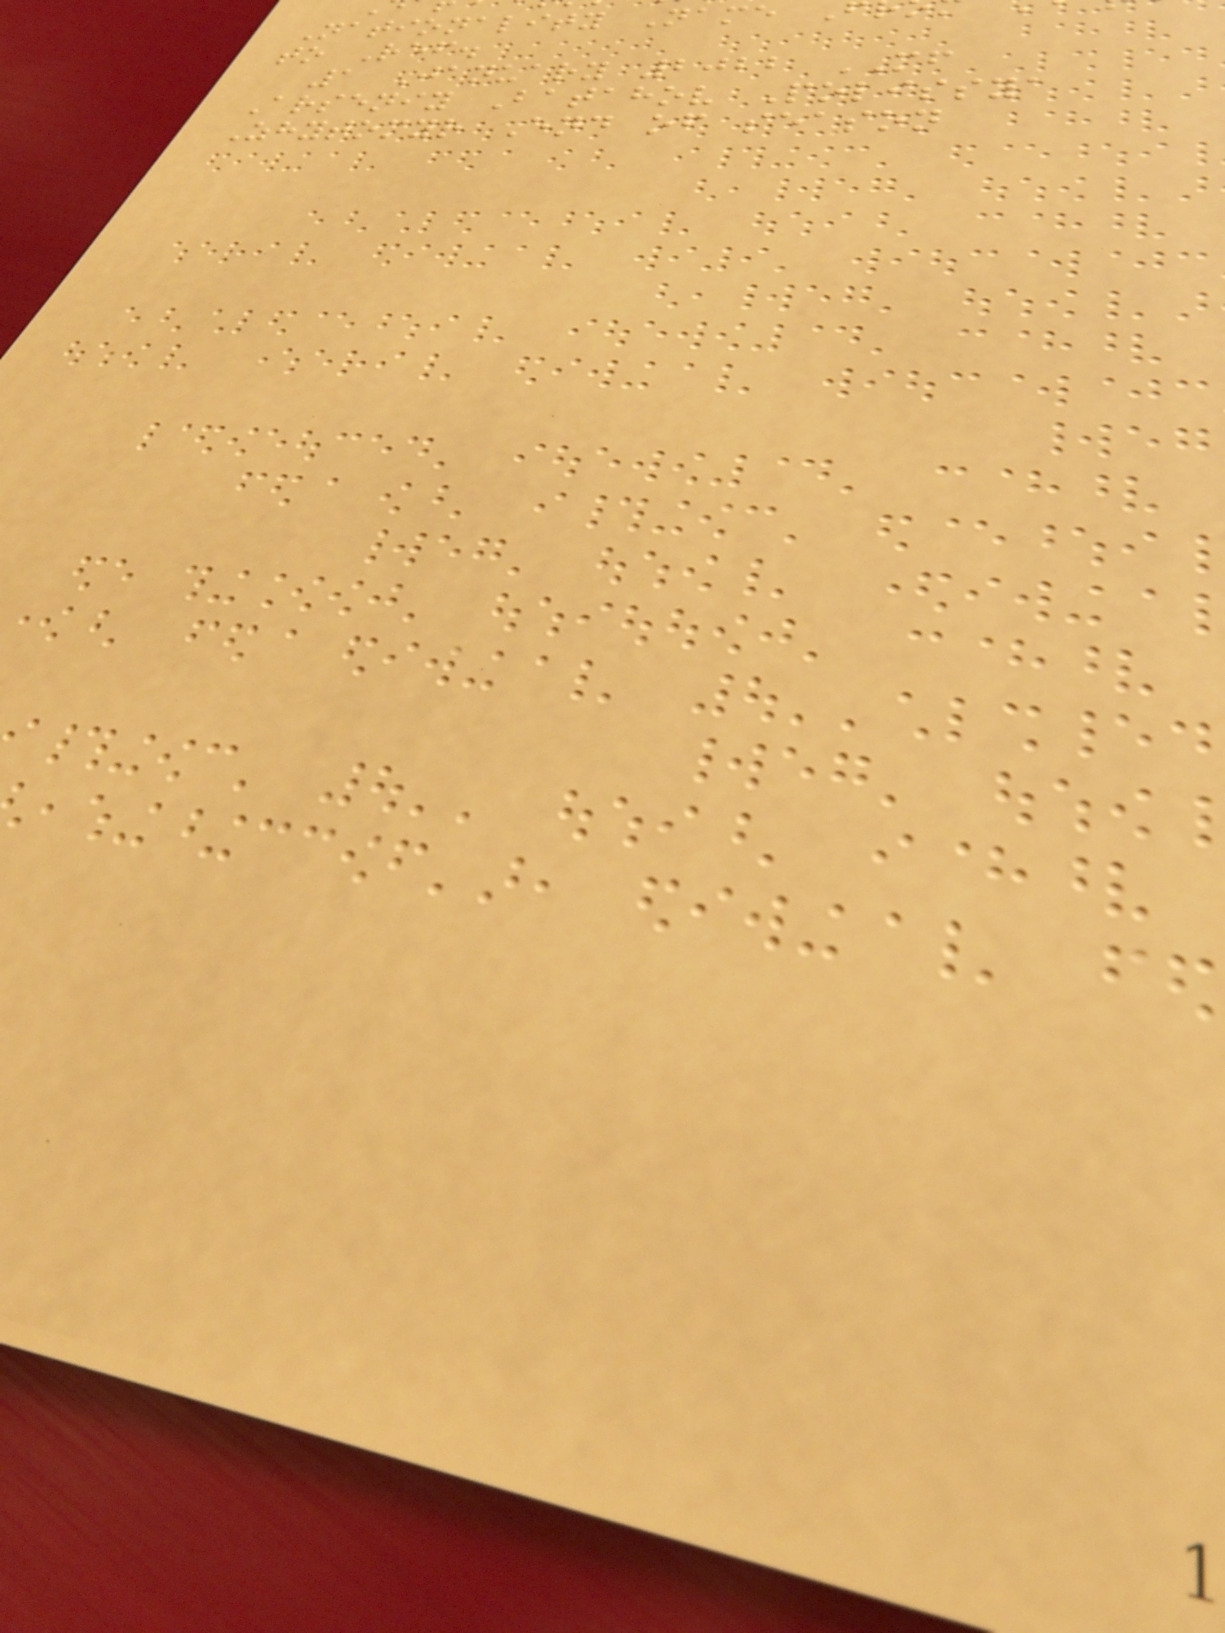Nationality Name
to Ref.
1 January 2022 MF
Arseniy Batahov Polissya
Zhytomyr End of season
